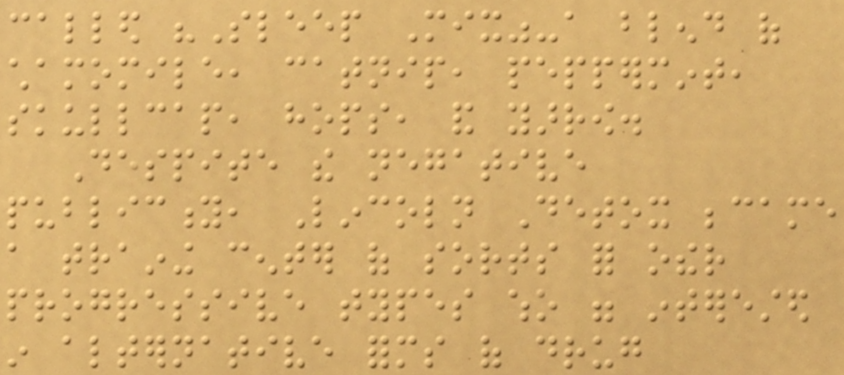called "Sleep Mix"-a blend of
chamomile, catnip, peppermint,
skullcap, hops, and yarrow.
Despite the negative
publicity, Lincoln Detox became
a training center of sorts for other
progressive types who were interested
in alternative forms of drug
